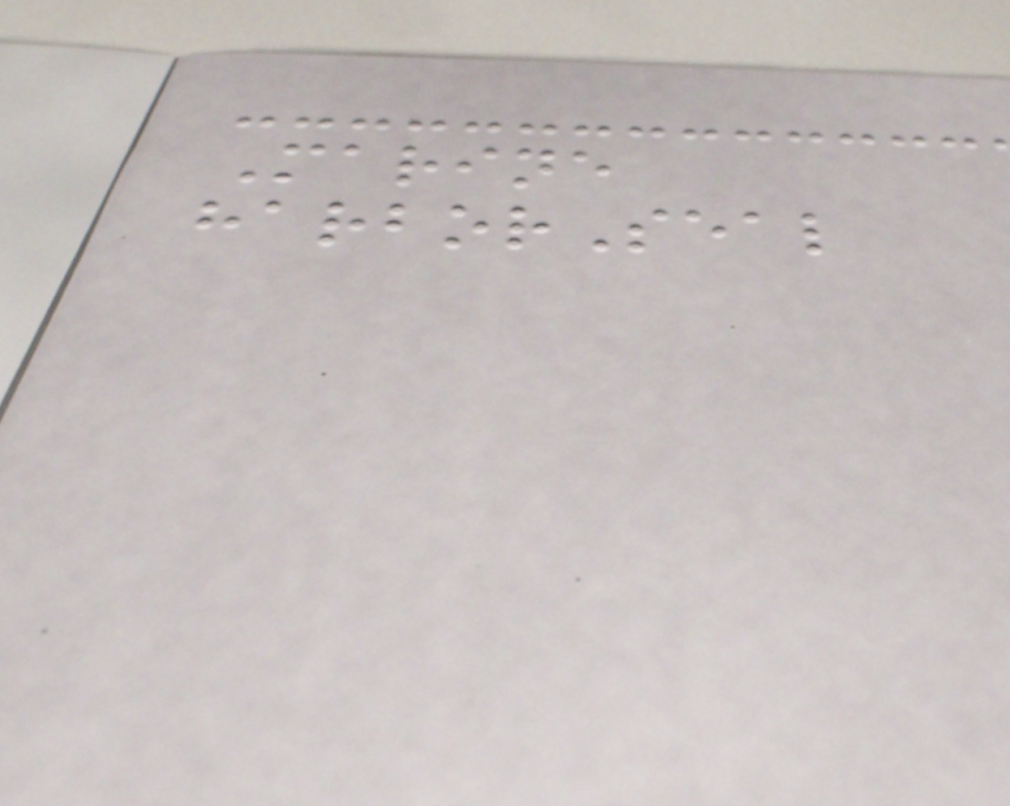Marine
harborSeal
